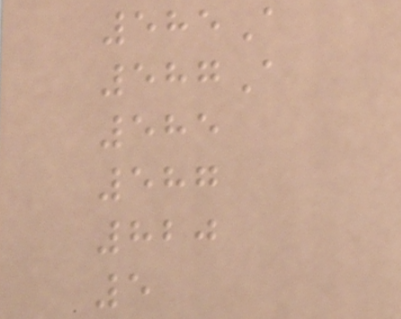585A
587A
585
587
820
5
